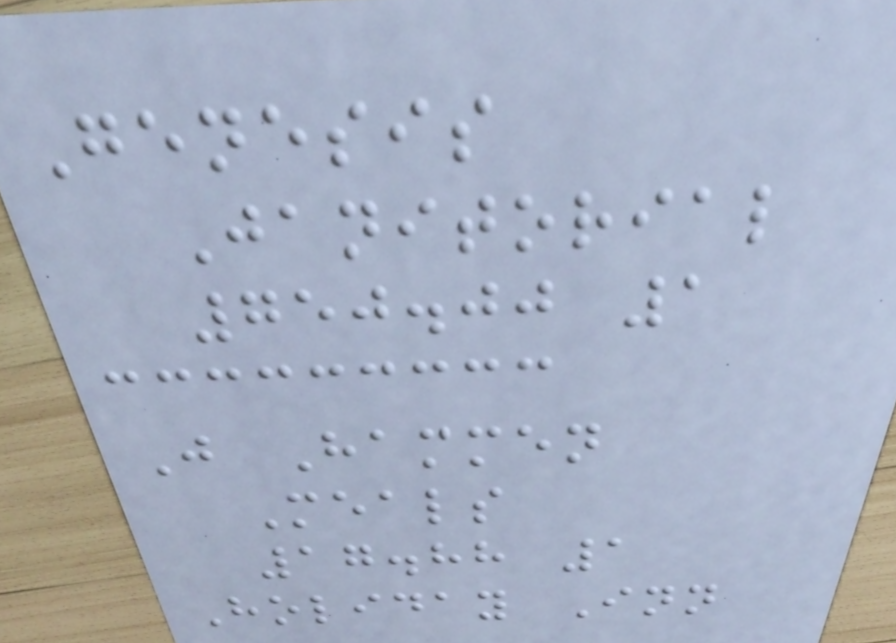Genesis
Janitorial
750.00 1
J Hammen
Meals
17.88 1
Holiday Inn
